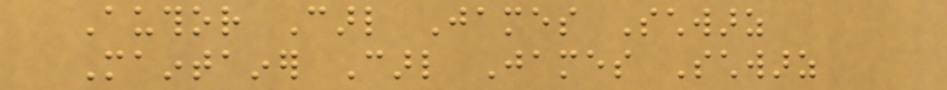Author Carl James Schwarz
Maintainer Carl James Schwarz
